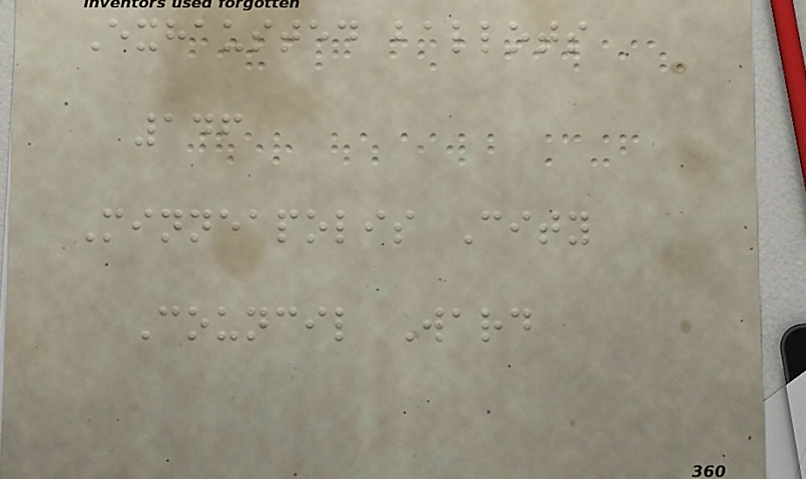Exhausted ballots
146
Minneapolis City
Council Ward
